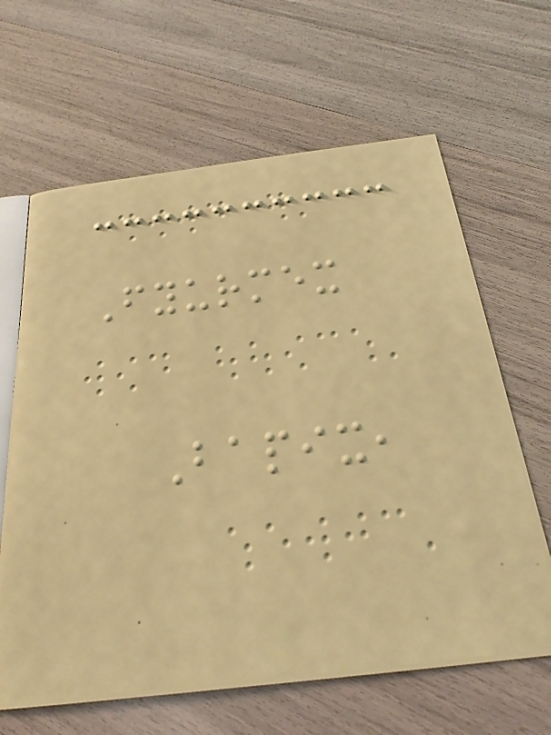Fyurmex
Bapix,
